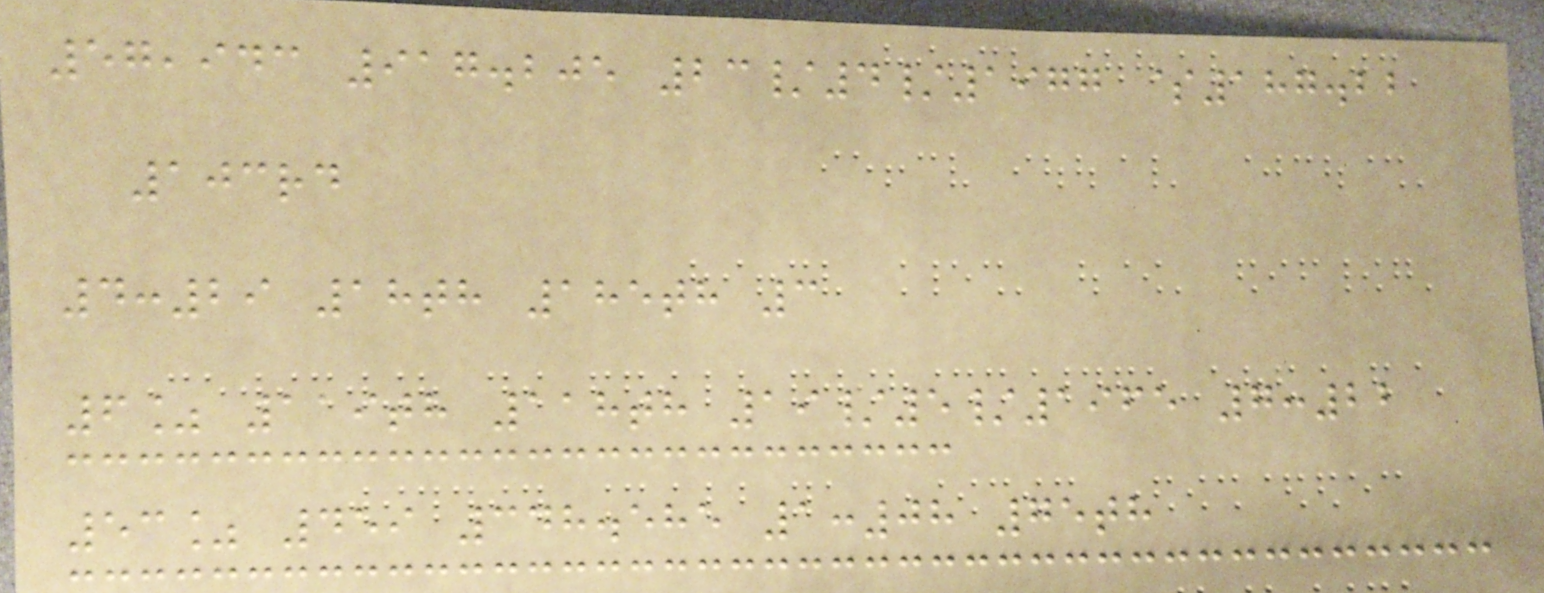57,943 917.205 23/4/1977 $187.22
103rd
4:29 18th 185th 3
6% 119th 118th 19/5/1965 7:22
53% 459 348.585 1:08 75th
